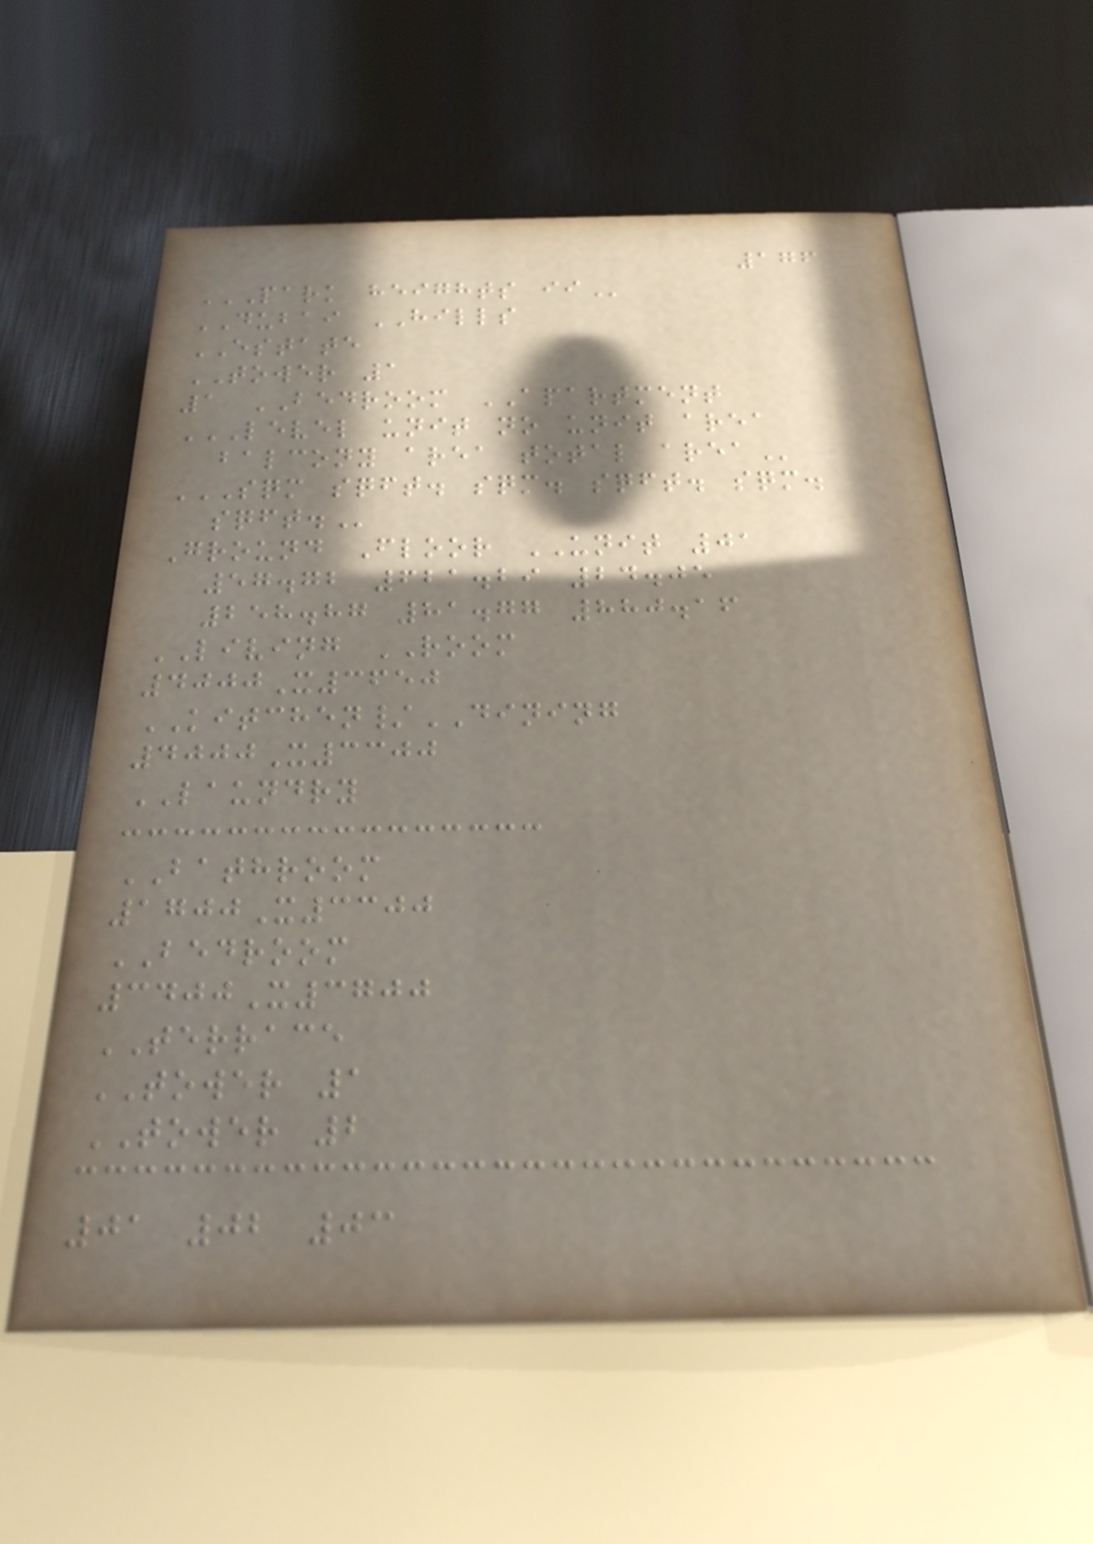176
PARK HEIGHTS II
DUBAI HILLS
ESTATE
TOWER 1
1 BEDROOM APARTMENT
LEVEL UNIT NO UNIT AREA
BALCONY AREA TOTAL AREA
SQM SQFT. SQM. SQFT. SQM.
SQFT.
Ground Floor UNIT 01
57.72 621.29 24.05
258.87 81.77 880.16
LIVING ROOM
4000X3650
KITCHEN/DINING
4000X3300
LAUNDRY
BATHROOM
1700X3300
BEDROOM
3400X3700
TERRACE
TOWER 1
TOWER 2
01 02 03
